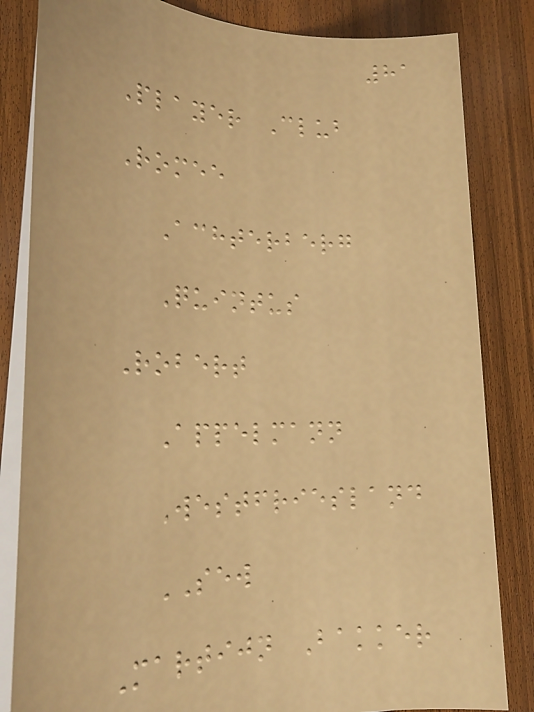81
Player Club
Romee
Achterberg
Quintus
Robert
Appelmann
Westfriesland
SEW
Martijn Bakker
